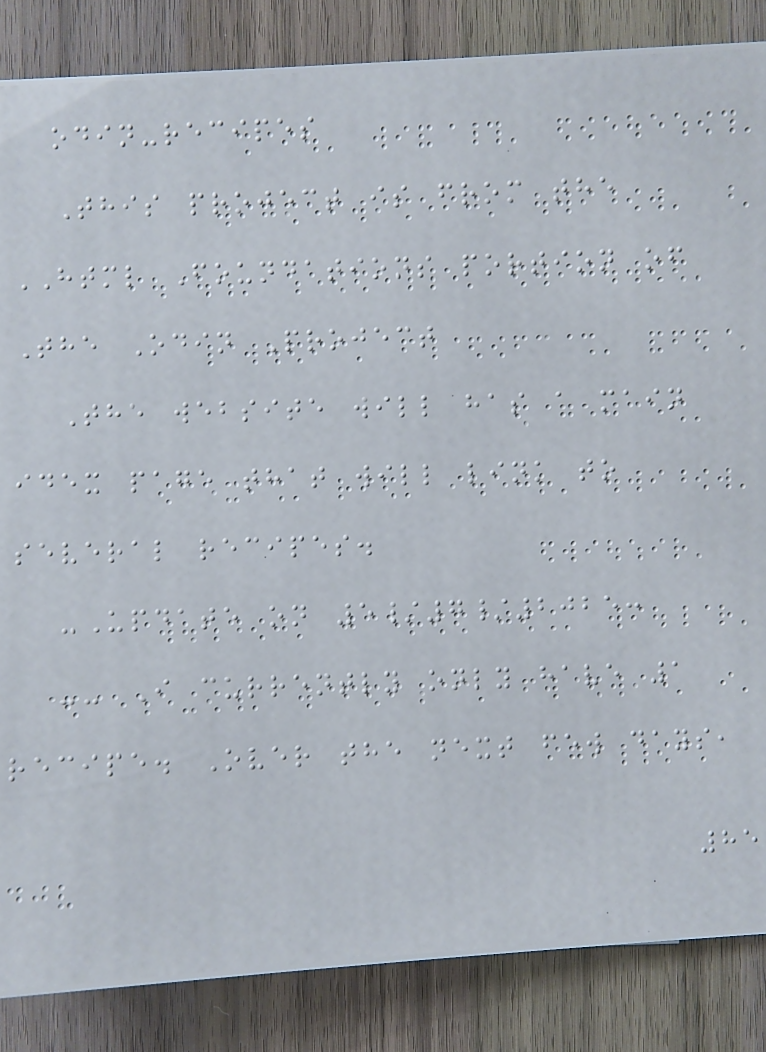odin-recipes
This project is from the
HTML Foundations portion of
The Odin Project
The website will has a main
idex page that will link to
several recipes.
-Update on 5/7/2025:
-- I currently only have 1
recipe. Over the next few days,
85
